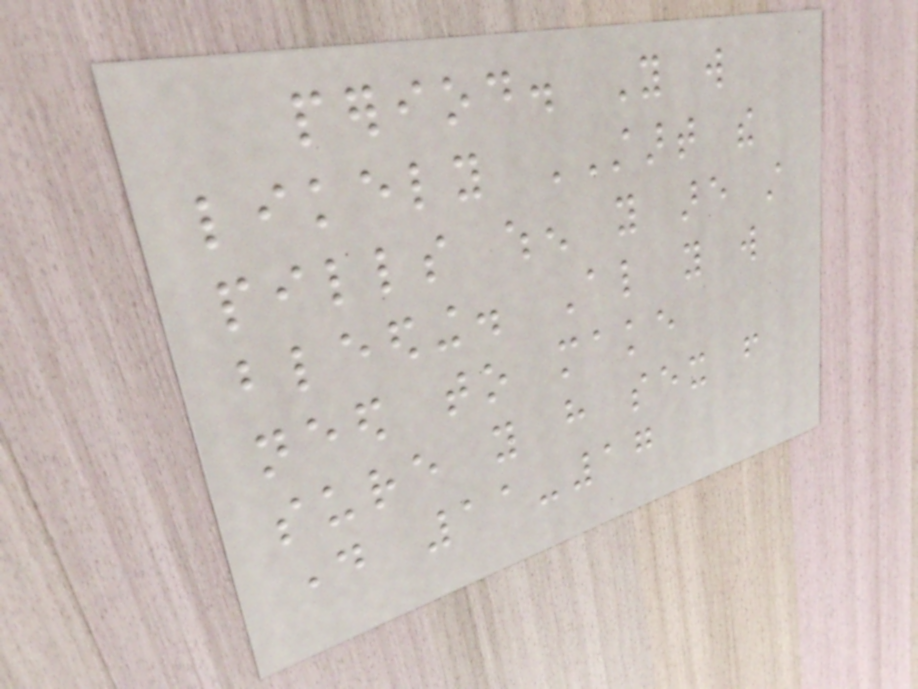period. You will
likely START the
pills when you are still
bleeding. Also you will
need to make
sure you have sex from
day 11-17
